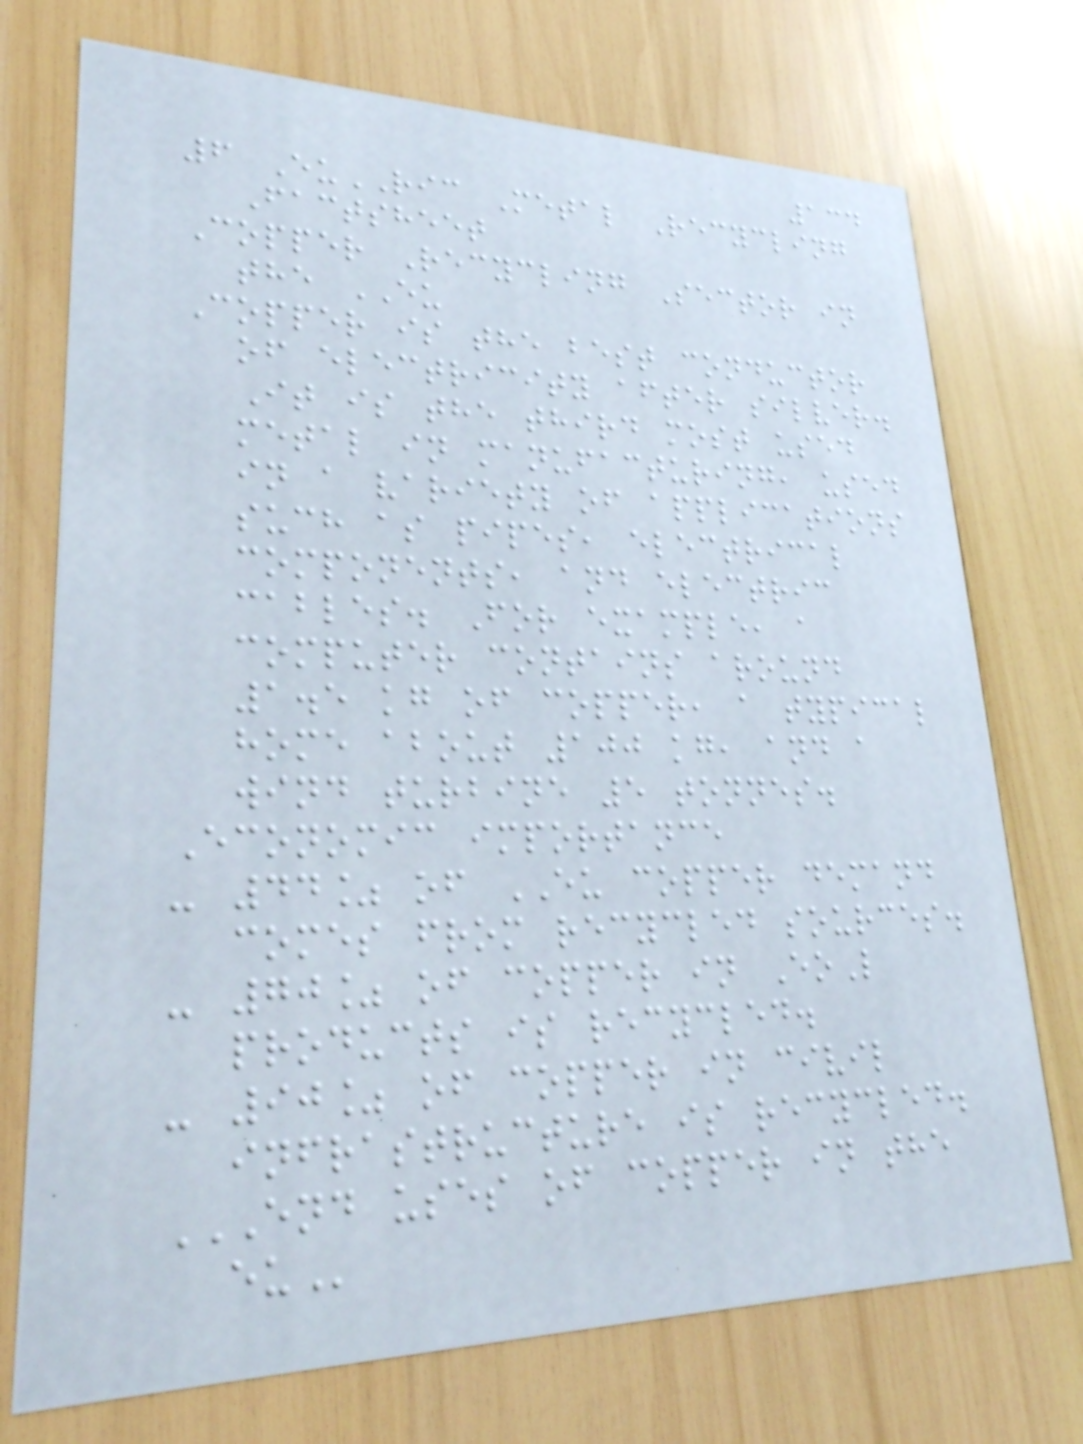134
6 EuRIC Metal Recycling
Factsheet
Copper Recycling Sector in
the EU
Copper is the best conductor
of electricity after silver.
It is the third most used
metal in manufacturing, used
in a variety of applications
such as pipes, electrical
components, and electric
cables. For example, a
computer contains around
1.5 kg of copper, a typical
home about 100 kg, and a
wind turbine 5 tonnes.
Economic importance
- 44% of EU copper demand
comes from recycled sources.
- 70% of copper in EoL
products is recycled.
- 90% of copper in civil
infrastructure is recycled.
END USES OF COPPER IN THE
EU
